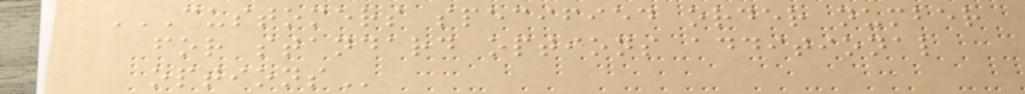CUSTOMERS SPECIFIED ORDER NUMBER
FOR STANDARD OPTIONS ADDITIONAL
OPTIONS
